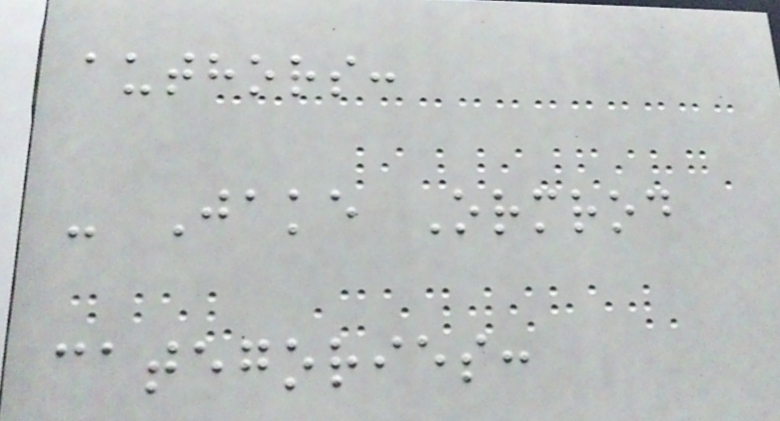authors:
- Jake Ormrod
categories:
